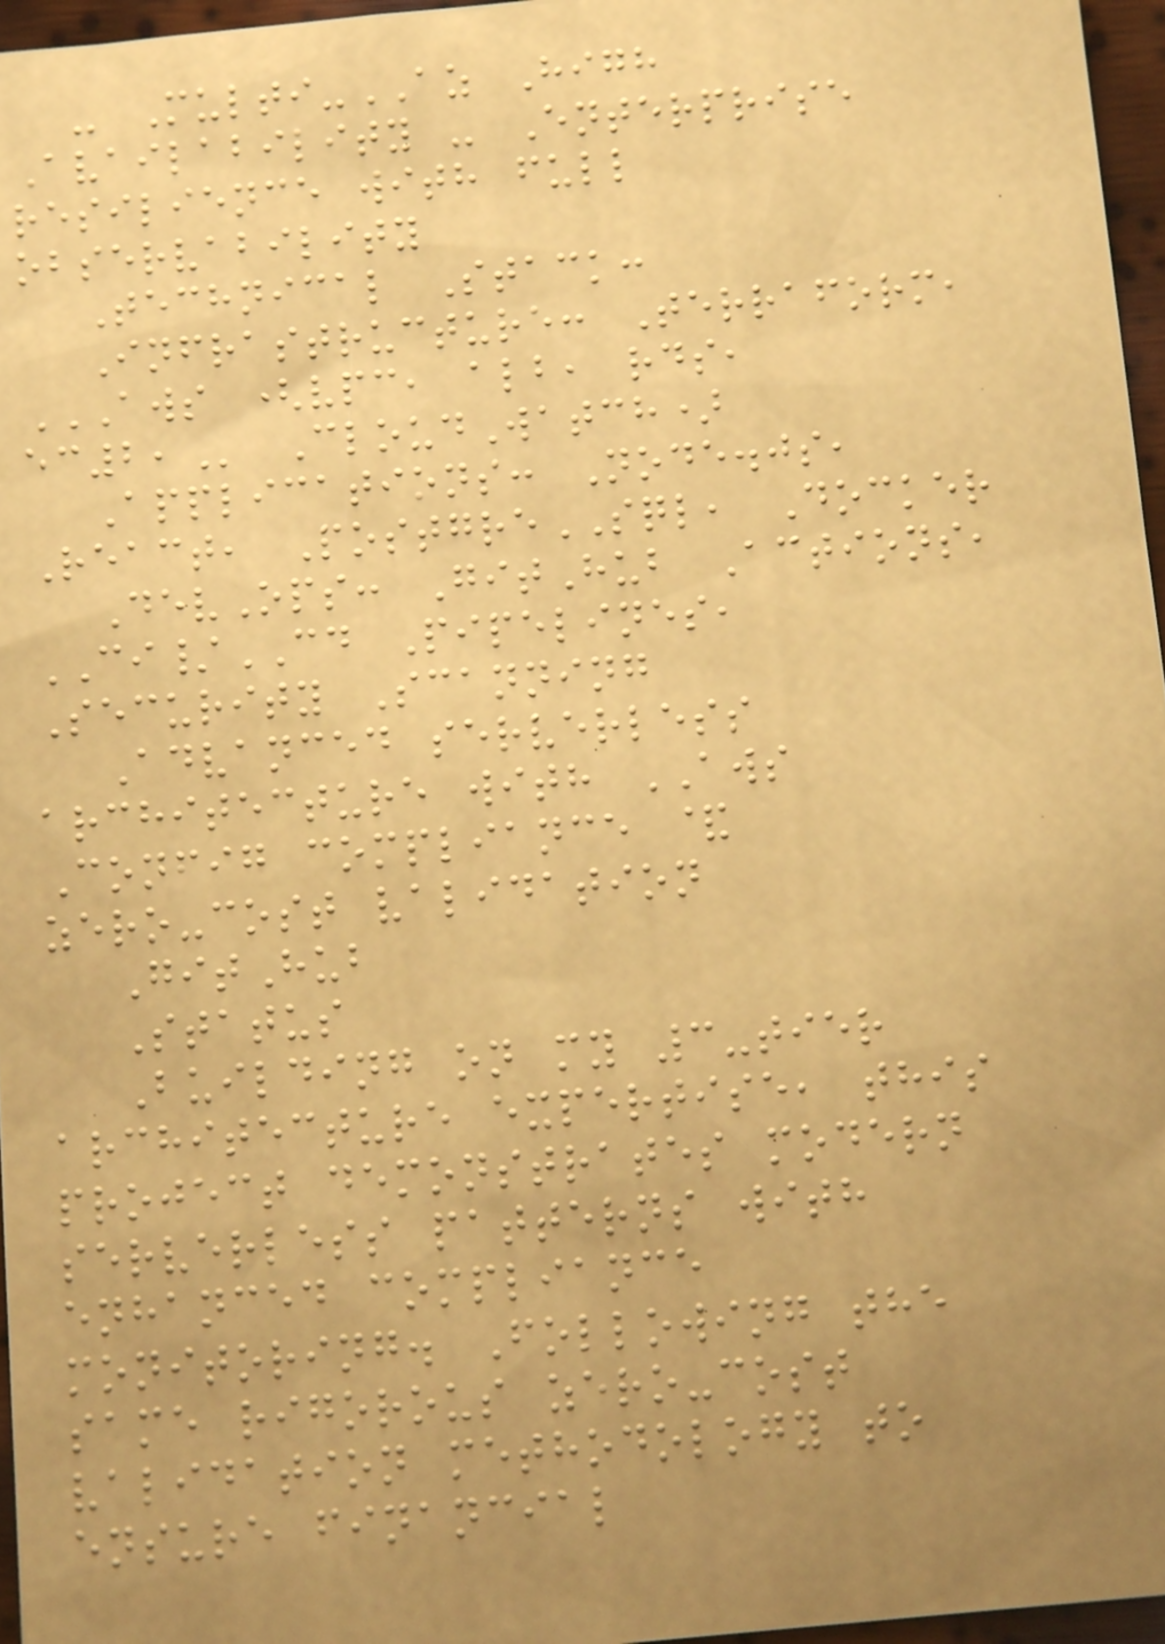- Multi-AZ High
Availability - Enterprise
resilience with full
observability
Technical Stack:
Infrastructure: Terraform,
AWS (VPC, ALB, RDS,
EC2, CloudWatch)
Applications: Node.js,
React, PostgreSQL, Docker
DevOps: GitHub Actions,
CI/CD Pipelines,
Security Scanning
Advanced serverless
architecture with AWS
Config compliance &
zero-cost validation
GitHub
Status
Building on my 3-tier
architecture expertise, this
project demonstrates modern
serverless patterns with
enhanced compliance
monitoring. Following the
same rigorous zero-cost
validation methodology to
ensure financial
